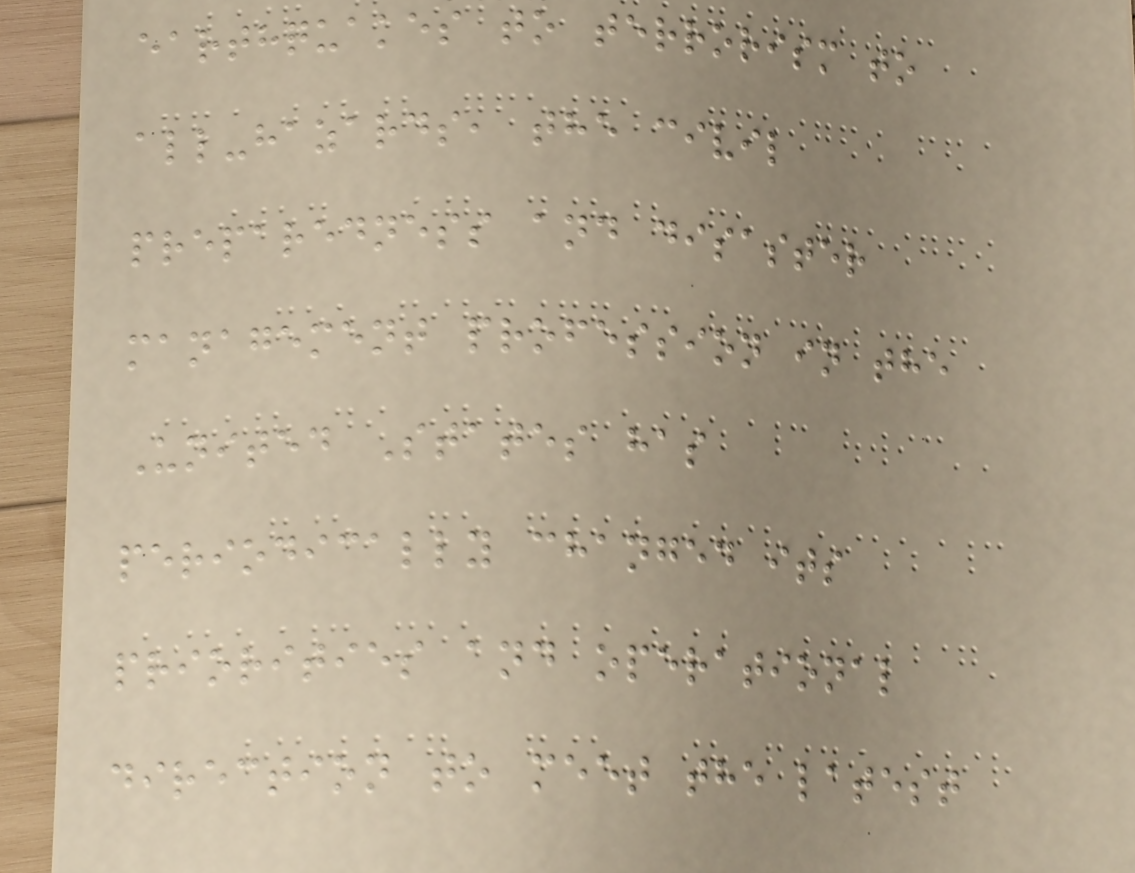earthquakes to terrorism to
all-hazards, the civil
preparedness and disaster
management profession in the
United States has
periodically changed its
priorities and operational
direction to meet the latest
